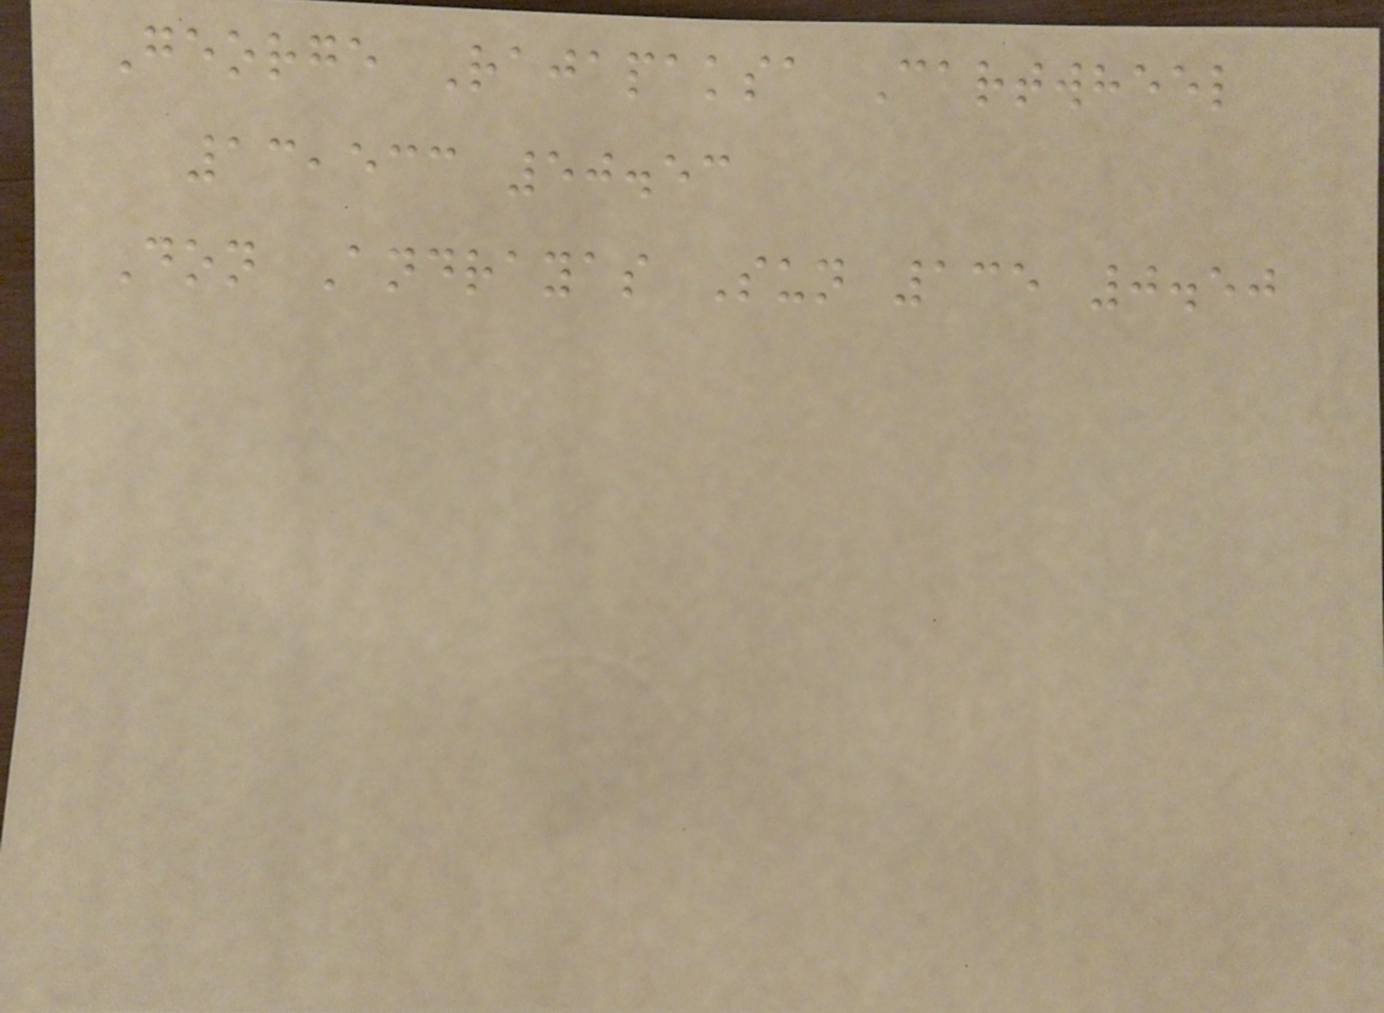George Rajapaksa Cartwheel
13,533 50.53
Don Andrayas Sun 135 0.50
